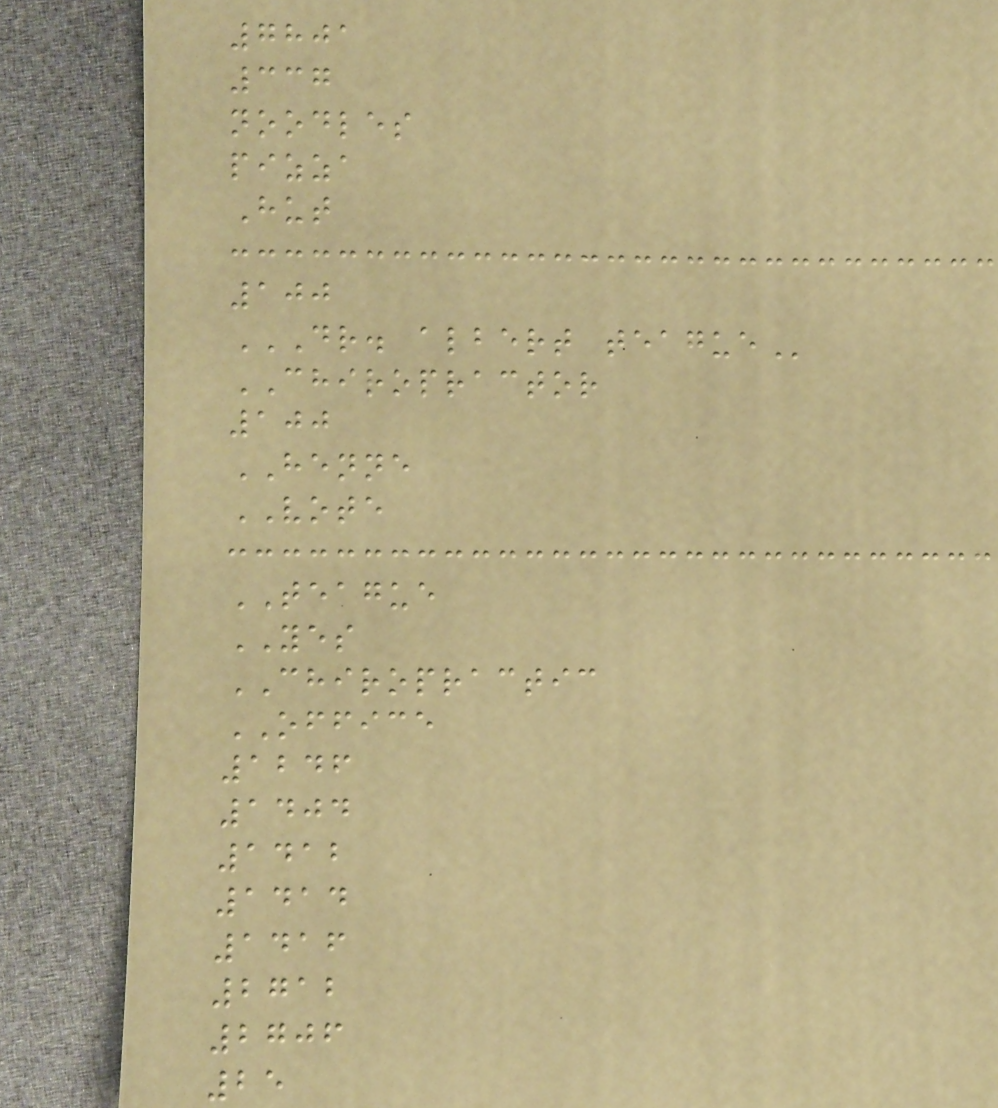7801
337
noodles
pizza
Hut
100
DR. ALBERT TEAGUE
CHIROPRACTOR
100
HENNE
VOTE
TEAGUE
YES
CHIROPRACTIC
OFFICE
1246
1404
1412
1414
1416
2712
2706
25
